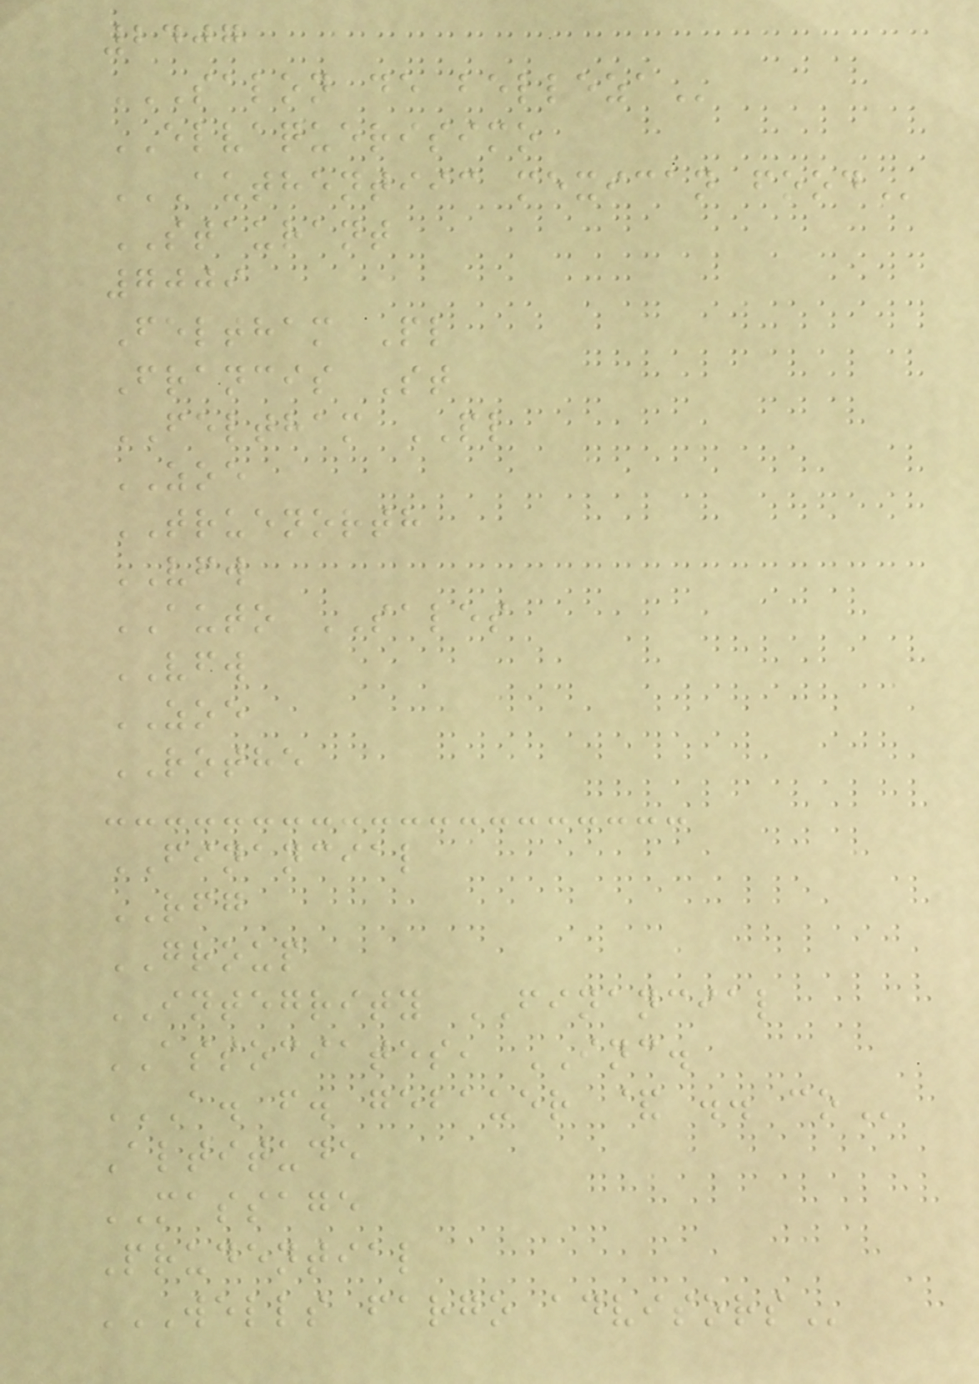2407
SALON DE BELLEZA
ELVAQUERISIMO
AUTHENTIIC MEXICAN FOOD
STAURANT
7009
Feltham Pl
Francis St
FELTHAM PL
ZOE
TRUENORTH
VFW
AUTO SALES
VFW
ZOE
ROTHE
FINANCIAL
RFG
GROUP
INTEGRITY FINANCIAL
ASSOCIATES, INC.
A. F. GEBAUER & .. CO
Altitude
MASSAGE
Prudential
WELLS FARGO ADVISORS
